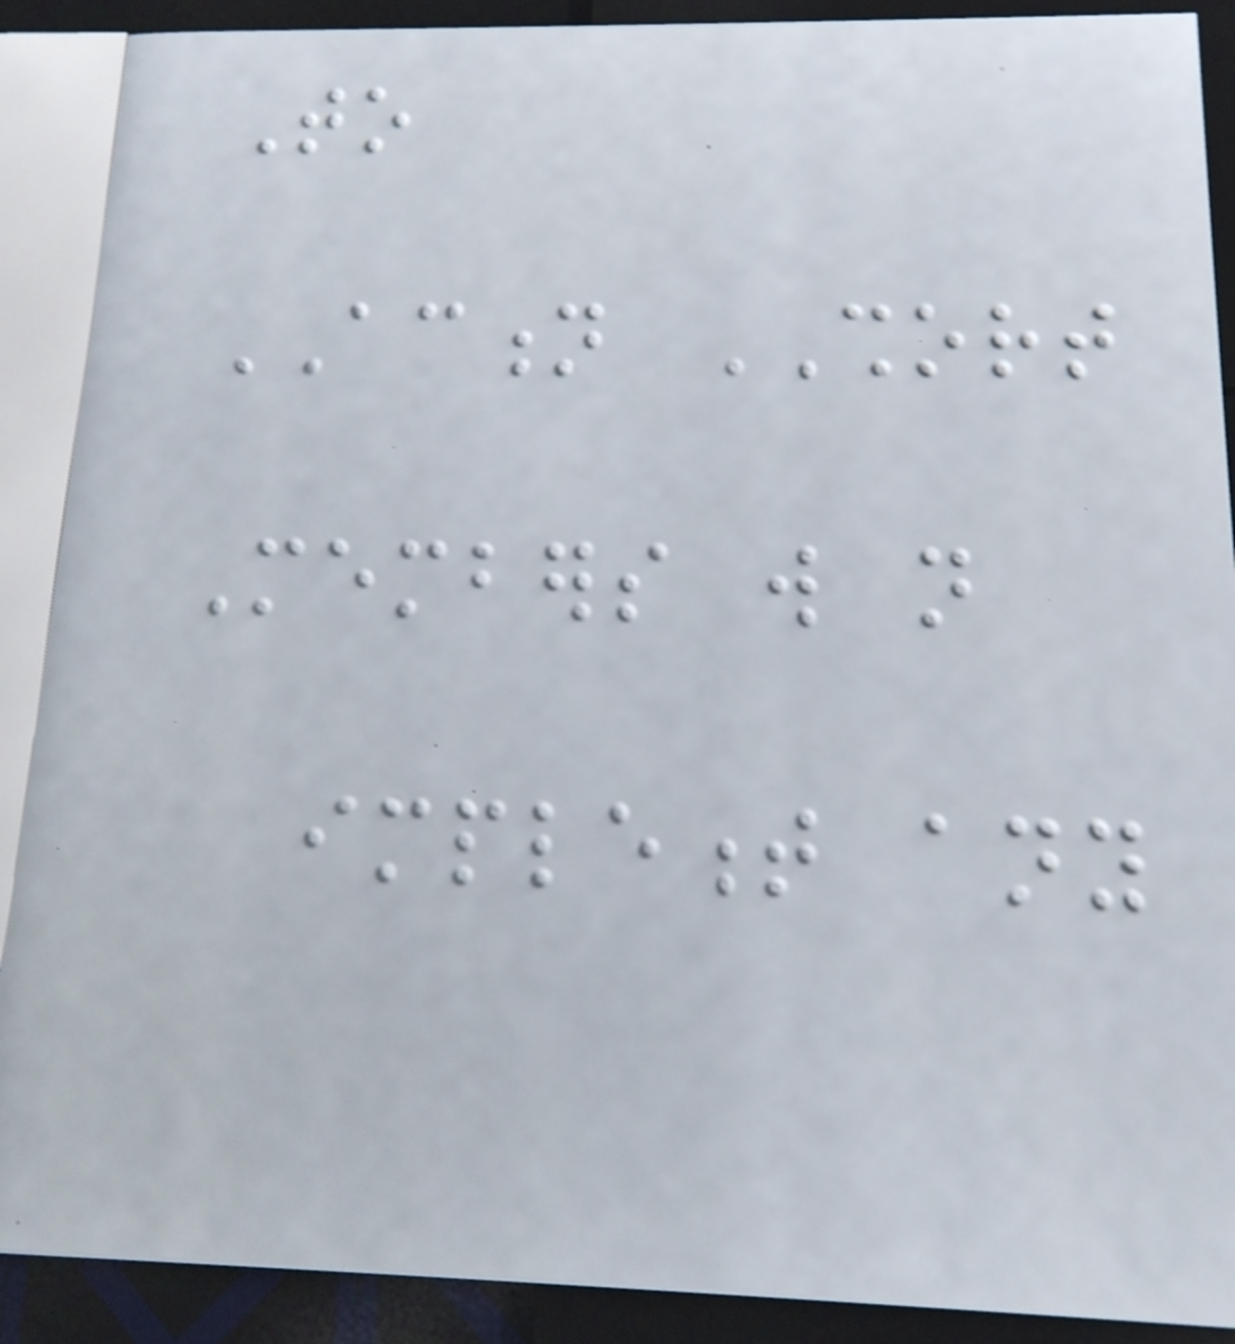To
ACTION SHORT
Members will not
implement any
